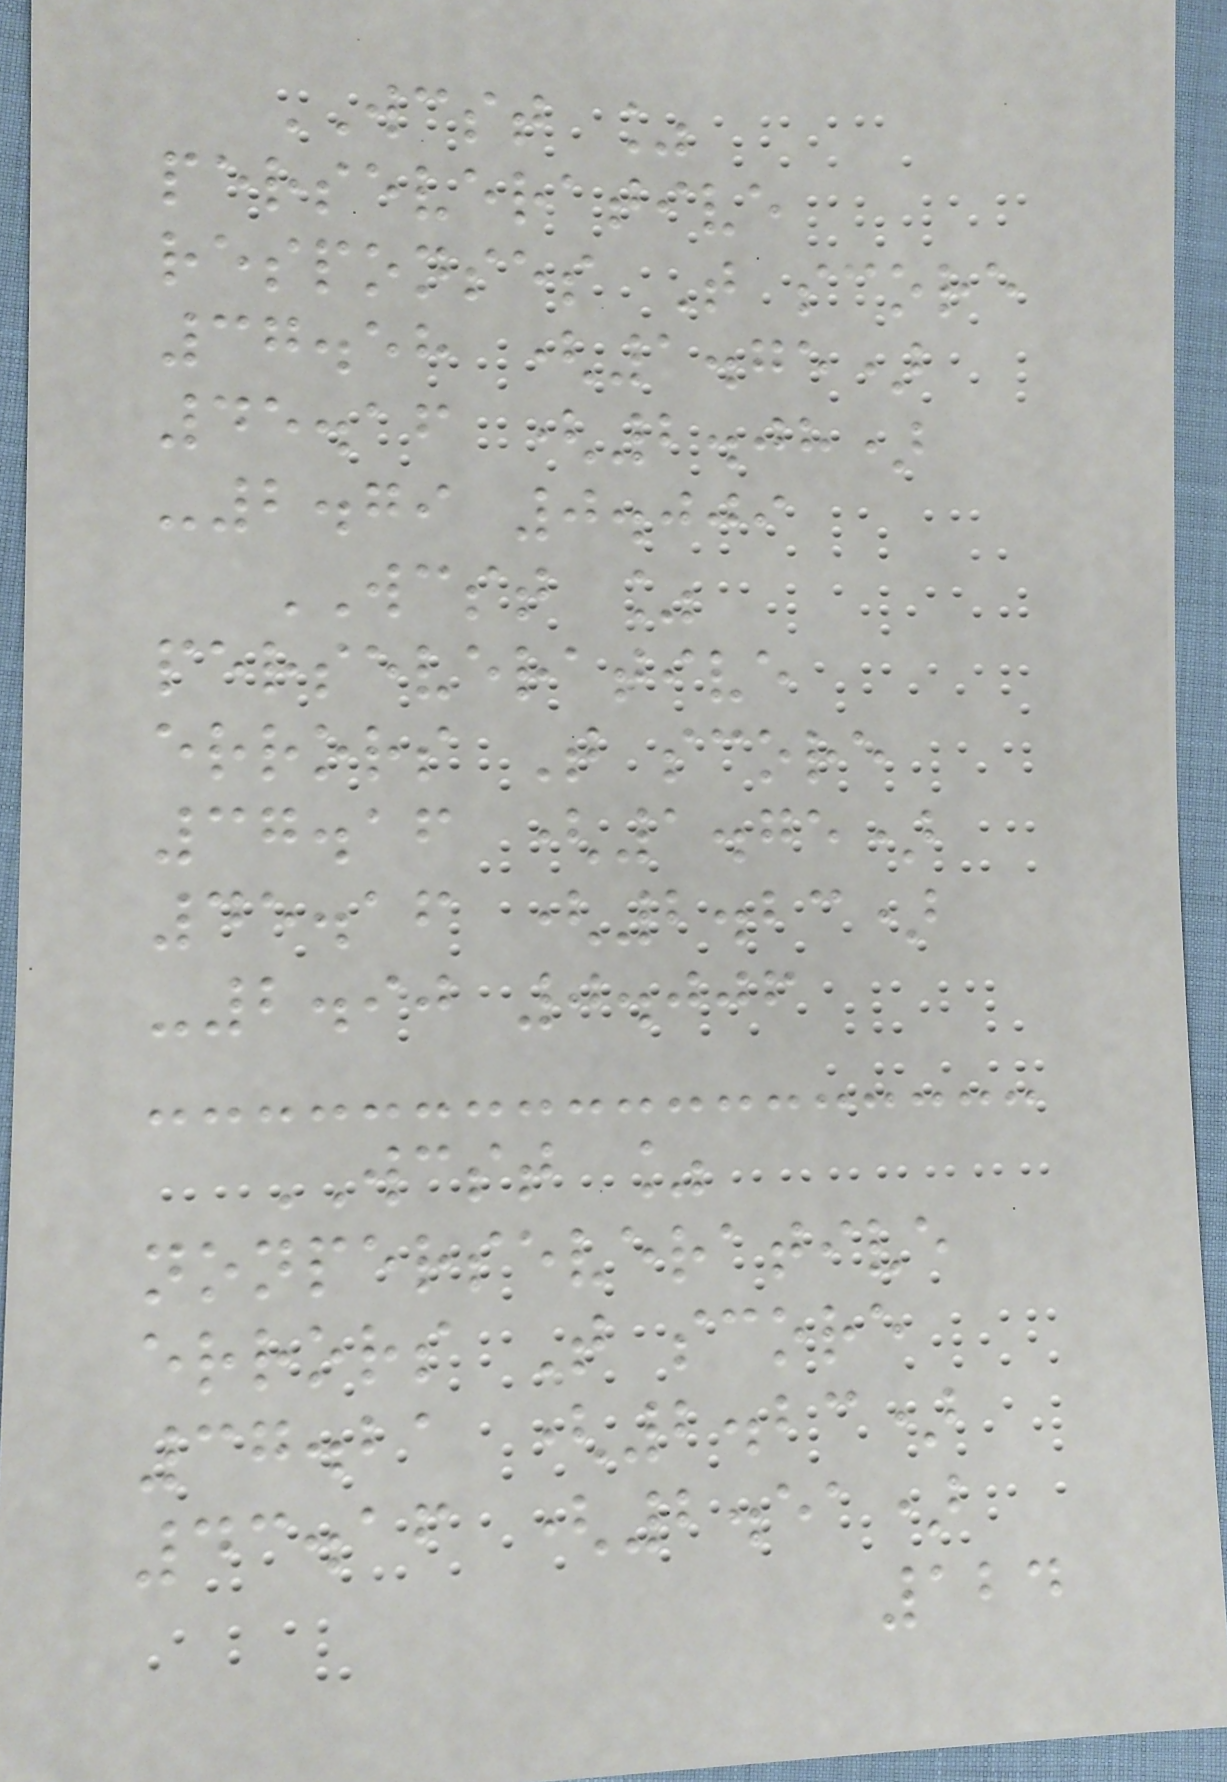WCST %
perseverative
responses T score
37.58 (1.75)
45.16 (2.08)
-2.79 0.009
WCST %
perseverative
errors T score
37.16 (1.75)
45.16 (2.23)
-2.90 0.006
WCST %
nonperseverative
errors T score
37.21 (2.23)
43.16 (2.51)
124
